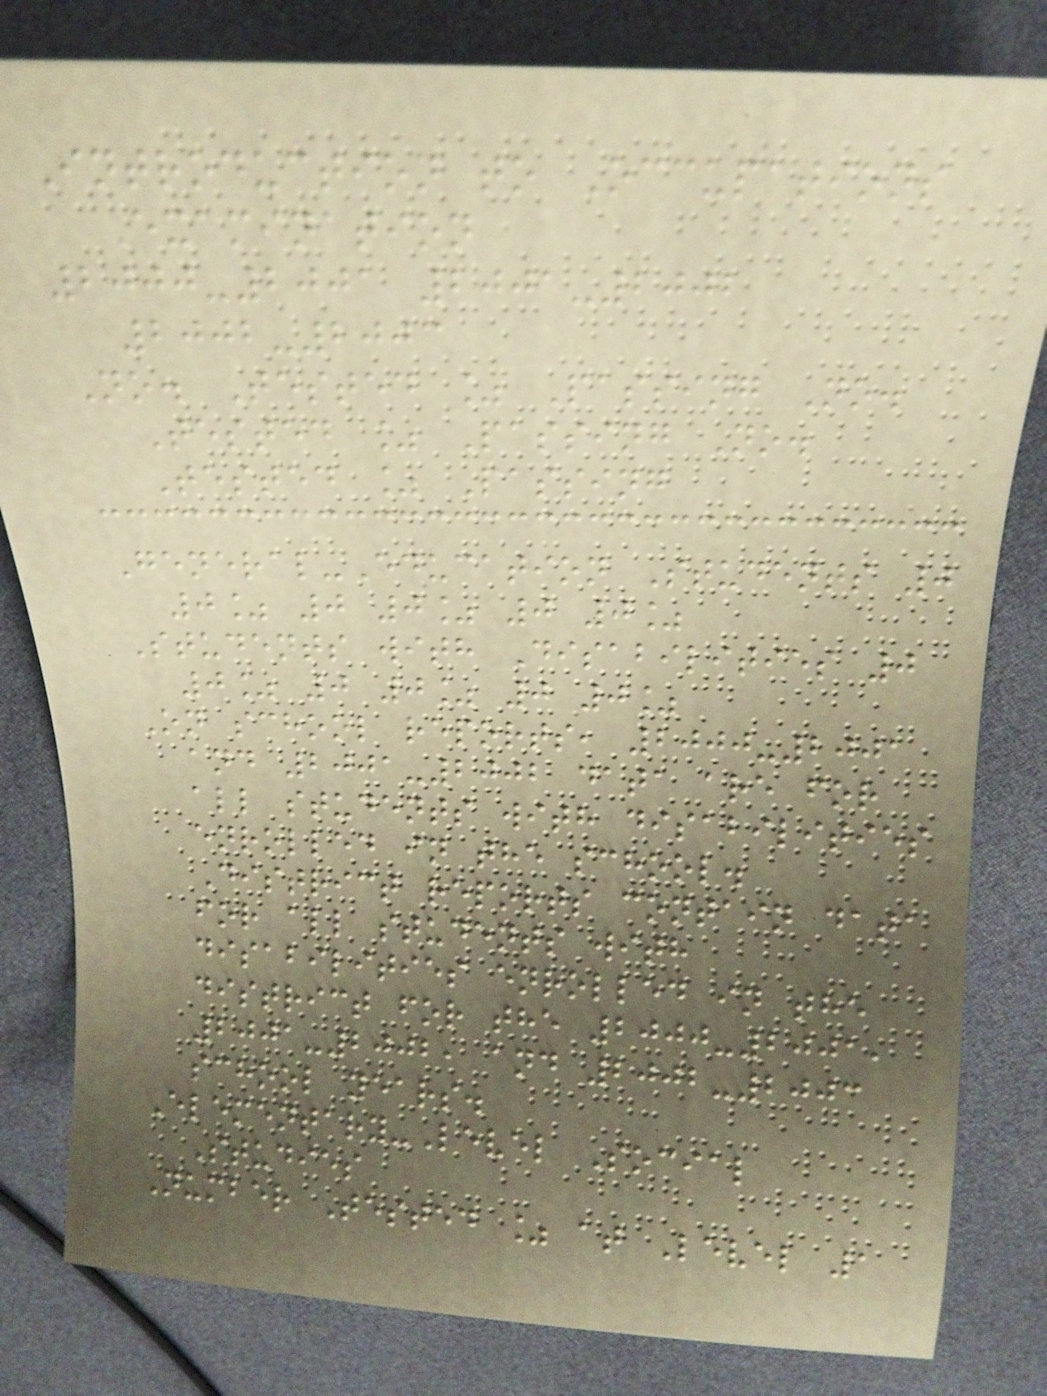Introduction to Occupations
Examination
2000-2001 2001-2002
2002-2003
No. Tested % Passing No.
Tested % Passing No.
Tested % Passing
General-Education Students 0
0% 0 0% 0 0%
Students with Disabilities 0
0% 0 0% 0 0%
On school reports, 2000-2001
and 2001-2002 data are for
all students with disabilities
enrolled in the school.
District reports contain data
for all students with
disabilities enrolled in the
district for the 2000-2001,
2001-2002, and 2002-2003
school years.
Elementary-Level Social
Studies
Number Tested % at Level 1
